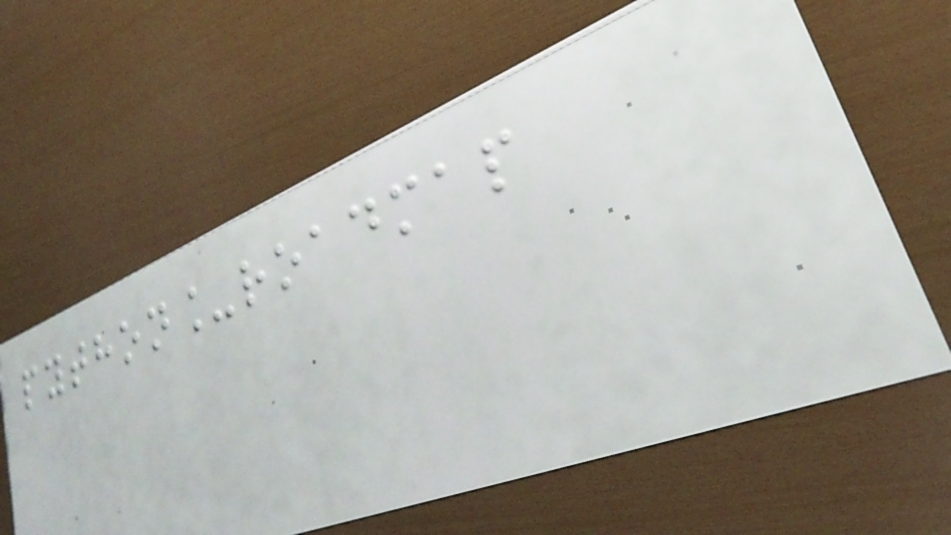python_roadmap
